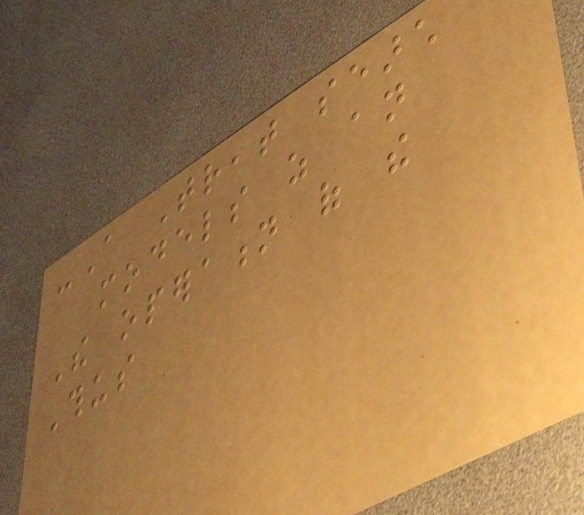-A Treat search
models as an
The operation of the
Thus
